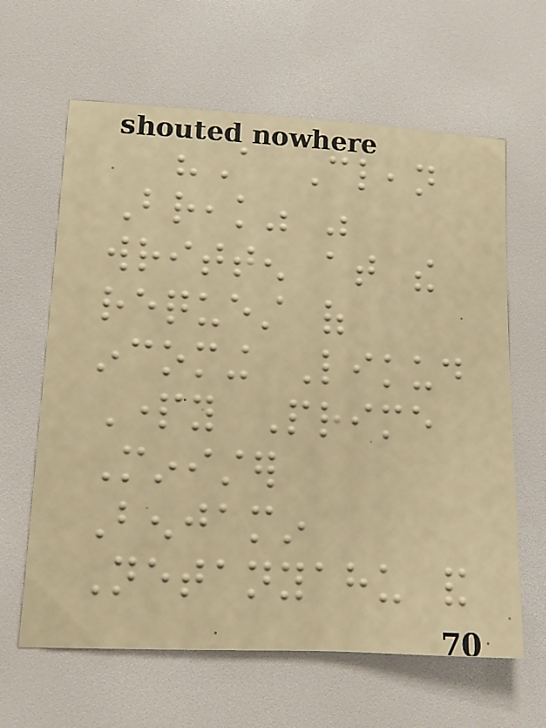"A Clean
Break" was
written at the
request of
incoming Likud
Party Prime
Minister
Benjamin
Netanyahu and
